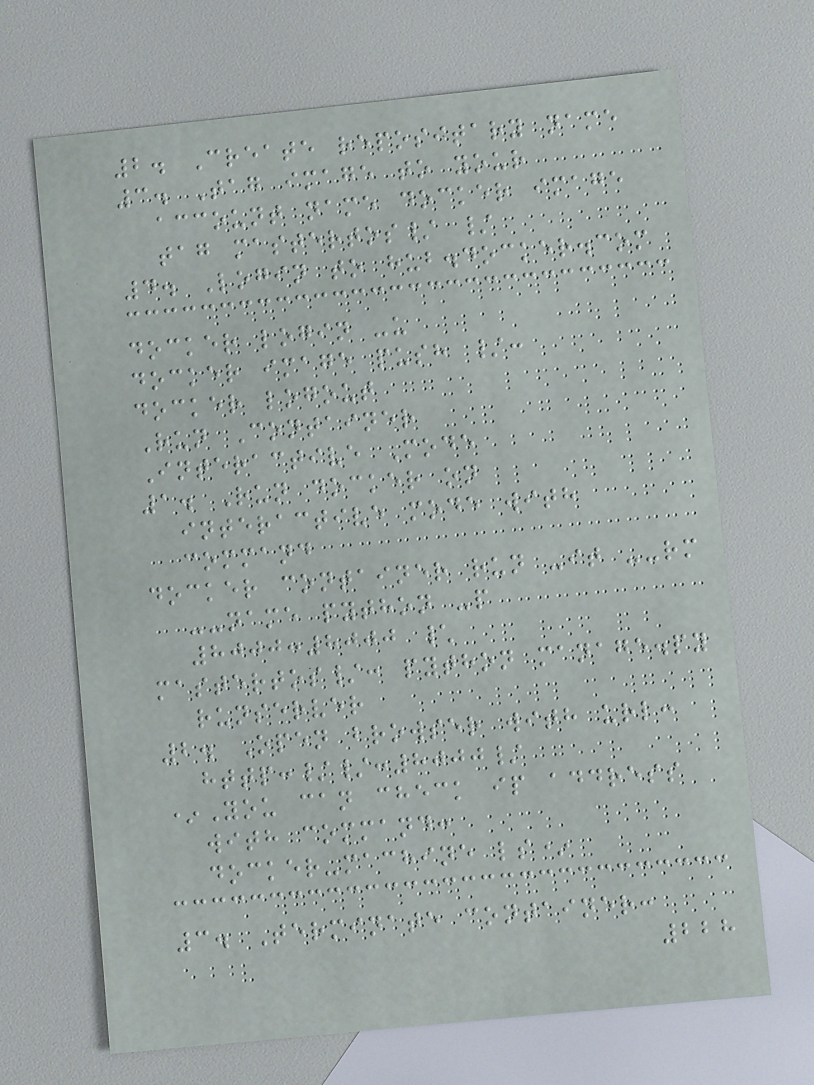2. Create repositary name
3. Tag image to your
account name docker image
tag mastertos/ /
4. Login to hub.docker.com
docker login -u
docker image push /:
docker logout
Run Container
Interactive Mode
1. Run docker on
interactive mode with
command
docker container run -it --rm
--name python -p
8000:8000 \
mastertos/: python manage.py
runserver
2. Open browser with url:
http://:8000/
*You can check ip address
with command:
docker-machine ls*
3. Terminate container:
228
